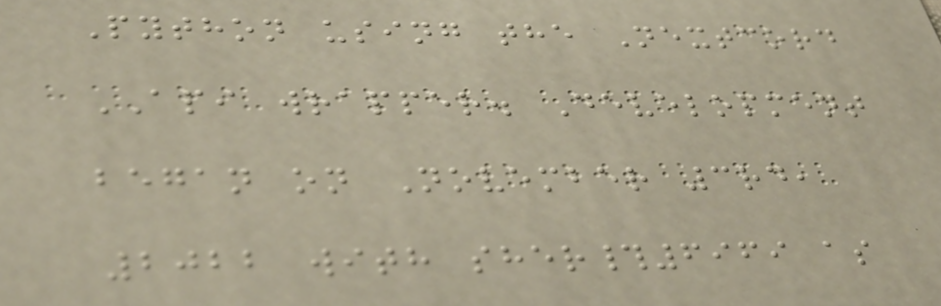Python using the Nextcord
API wrapper. Development
began on November 3rd,
2022 with sher#6969 as
